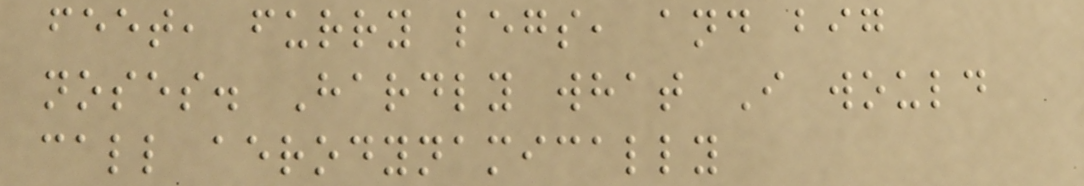feet, furry legs, and big
noses. Hardly what I would
call aerodynamically
